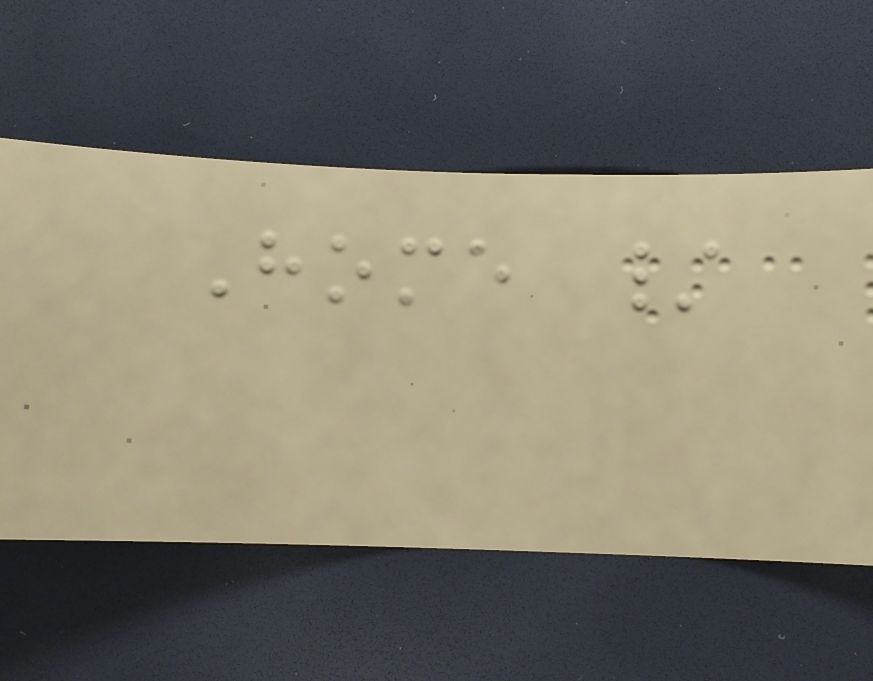Home /
